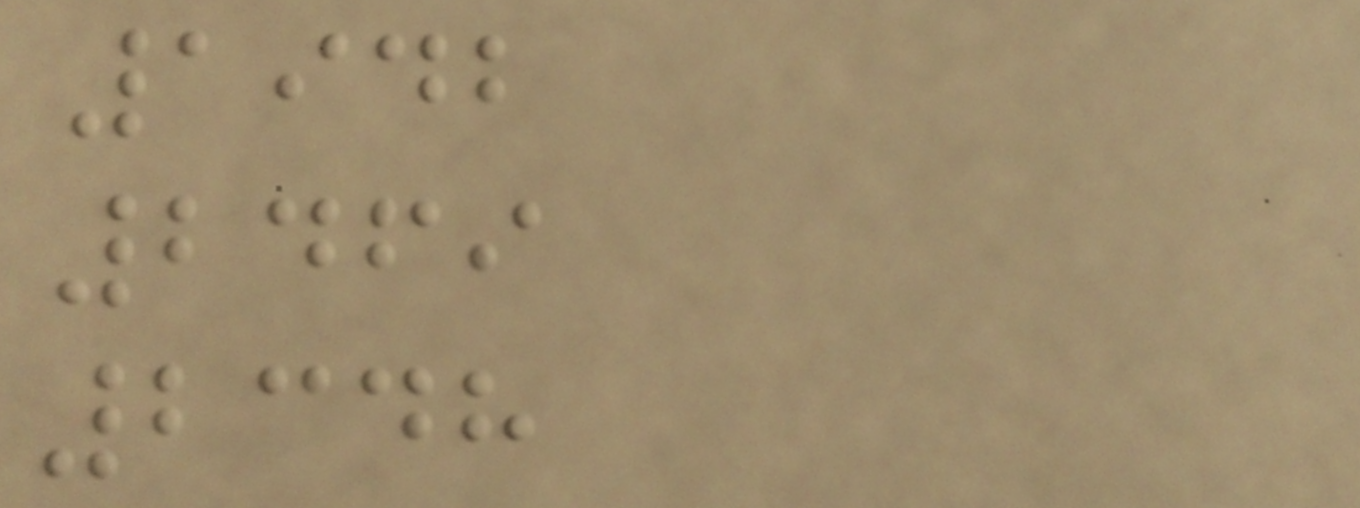1942
2469
2348
